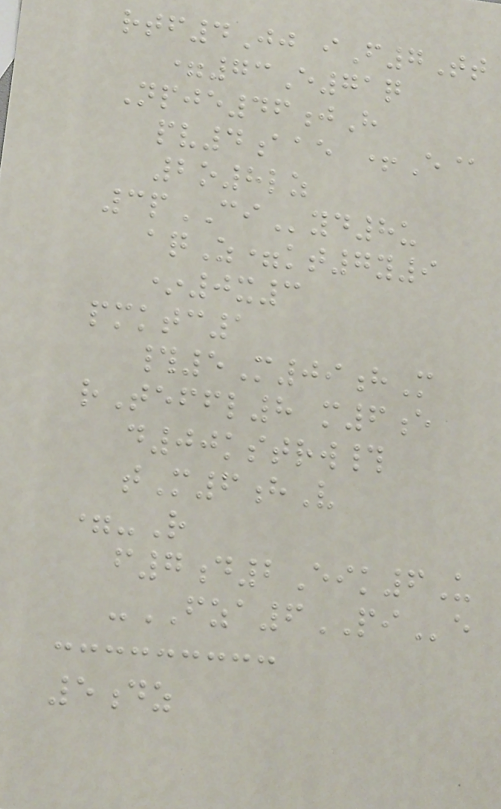rtf4Jj iF7Tt
=73E71q
Npje46jH
pv4aae +E@
2o8lz
3pCIyd8u
aqZ=kt7y9
*0x3
pmktc1
#5M09hM
rTeffl8 m6e
d00kstrw#
tM6hV
=-R
f7d2Eik6U
-FZA6PIe
5dz
